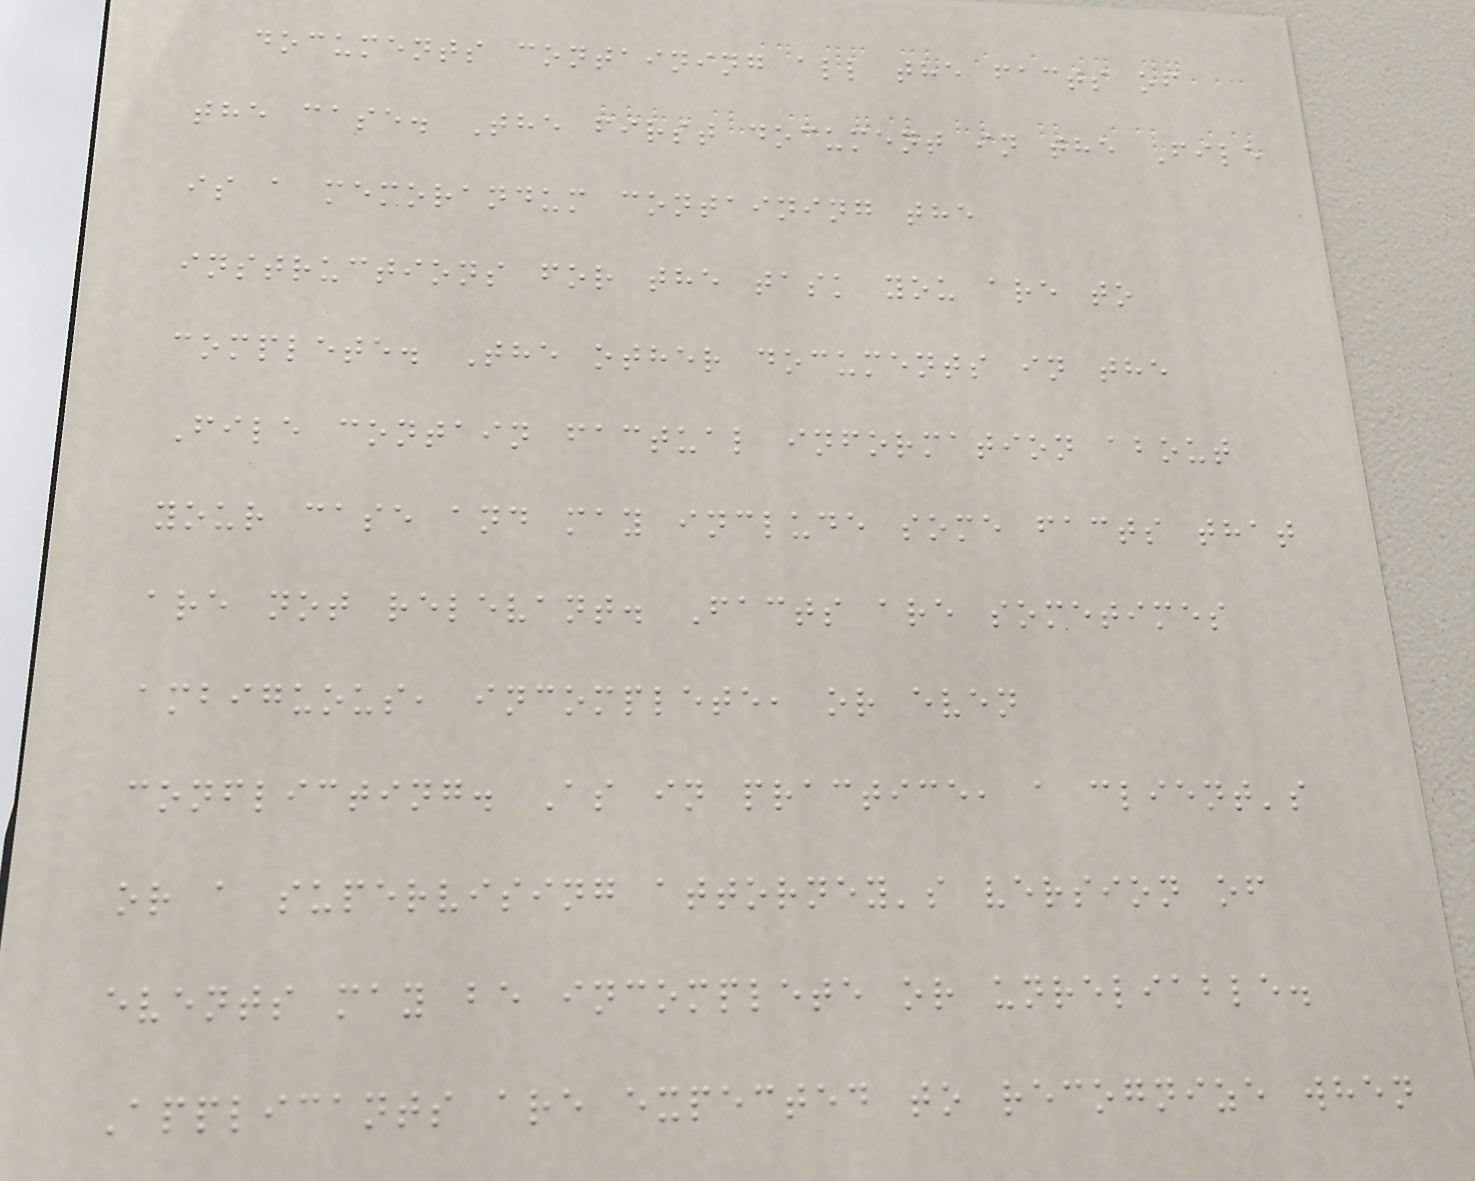documents containing all the facts of
the case. The first document in the File
is a memorandum containing the
instructions for the task you are to
complete. The other documents in the
File contain factual information about
your case and may include some facts that
are not relevant. Facts are sometimes
ambiguous, incomplete, or even
conflicting. As in practice, a client's
or a supervising attorney's version of
events may be incomplete or unreliable.
Applicants are expected to recognize when
